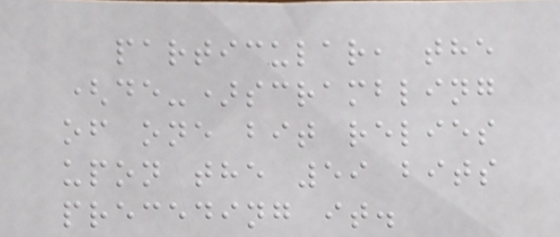particular, the
(de-)scrambling
of one bit relies
upon the 59 bits
preceding it.
